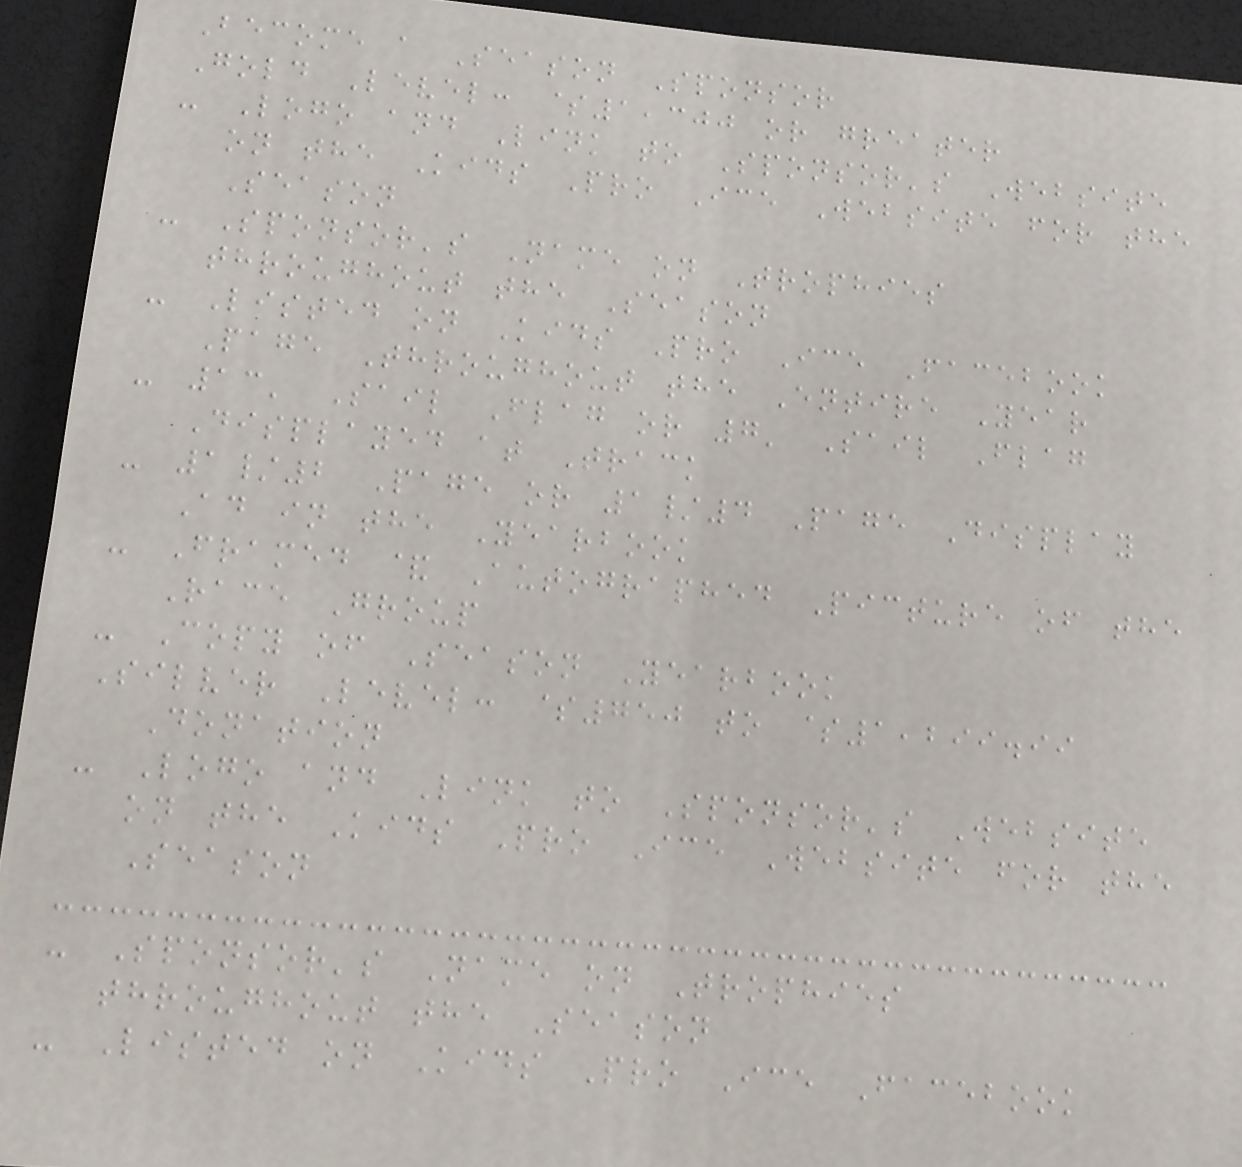Become a Season Sponsor
Gold Level: $1,300 or greater
- Logo and Link to Sponsor's Website
on the Kids Pro Ice Website for the
Season
- Sponsor's Name on Trophies
throughout the Season
- Listed on Kids Pro Ice Facebook
Page Throughout the Entire Year
- 13' Sail Flag or 7' Sail Flag
Displayed at Track
- 1/2 Page or 1/4 Page Display
Ad in the Yearbook
- Framed & Autographed Picture of the
Race Group
- Copy of Season Yearbook
Silver Level: $750 to $1,299.99
Donation
- Logo and Link to Sponsor's Website
on the Kids Pro Ice Website for the
Season
- Sponsor's Name on Trophies
throughout the Season
- Listed on Kids Pro Ice Facebook
